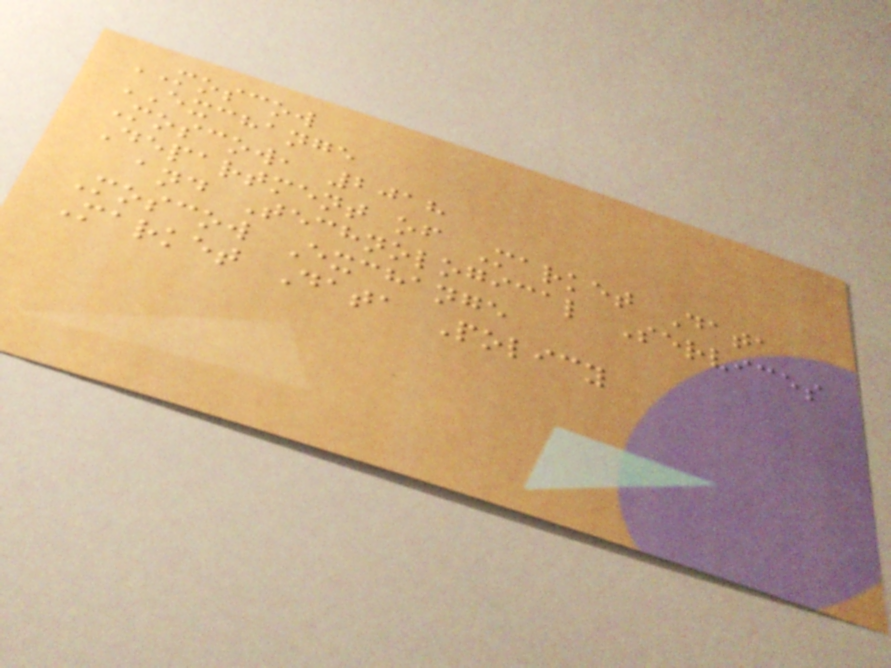MOSCOW
EXCHANGE
Moscow, 2018
Department of Market Data
and Technological Services
Moscow Exchange
Market Data Policy
